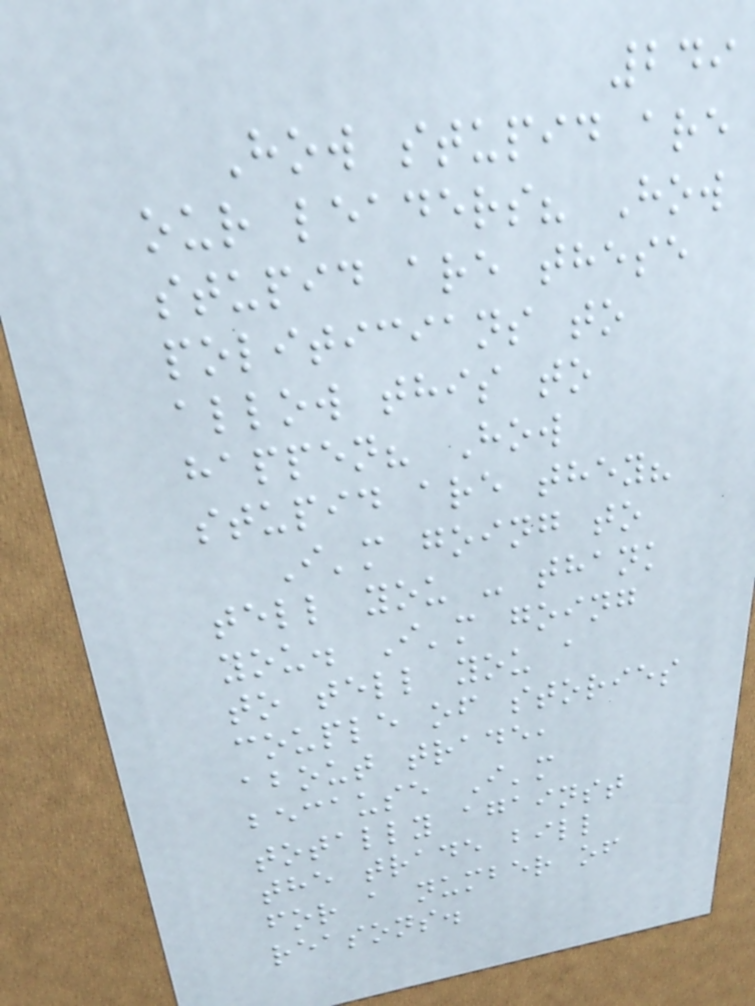249
How stupid are
our leaders? How
stupid are these
politicians to
allow this to
happen? How
stupid are they?
I'm going to
tell you - thank
you. I'm going
to tell you a
couple of stories
about trade,
because I'm
totally against
the trade bill
for a number of
reasons.
